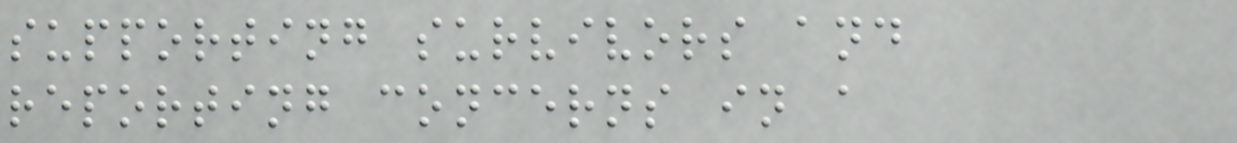supporting survivors and
reporting concerns in a
